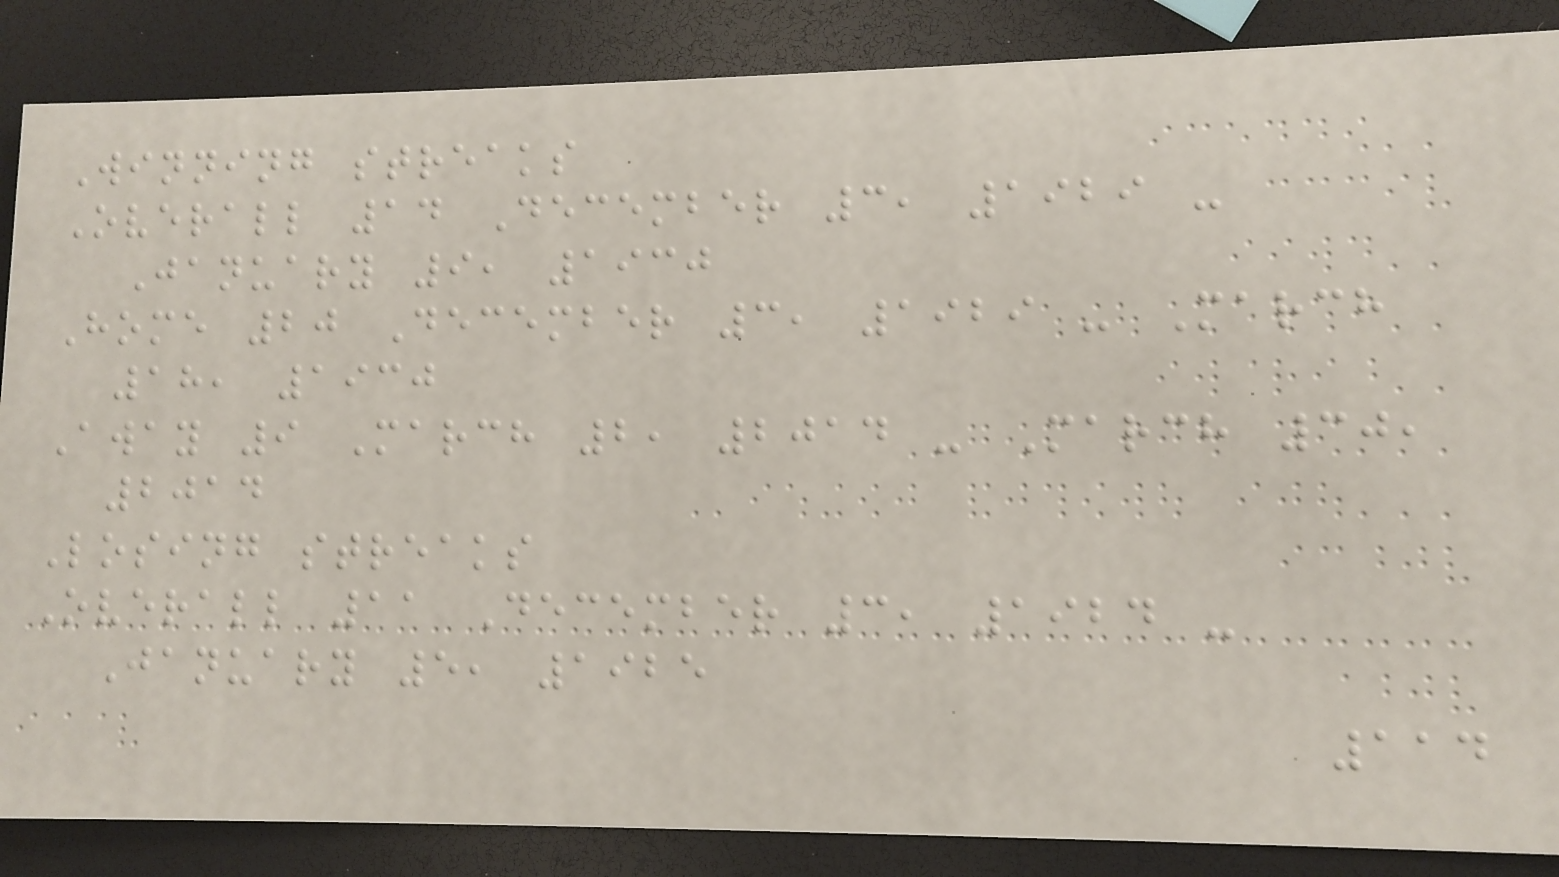Winning streaks
Overall 14 December 3, 1929 -
January 9, 1930
Home 20 December 3, 1929 - March
18, 1930
Away 9 March 2, 2014 - March 30,
2014
Losing streaks
Overall 11 December 3, 1924 -
January 5, 1925
114
